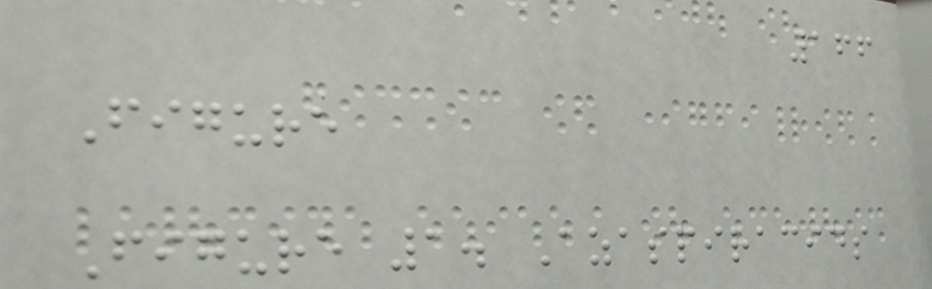166
Figure
Figure 1. Azaspiracids
